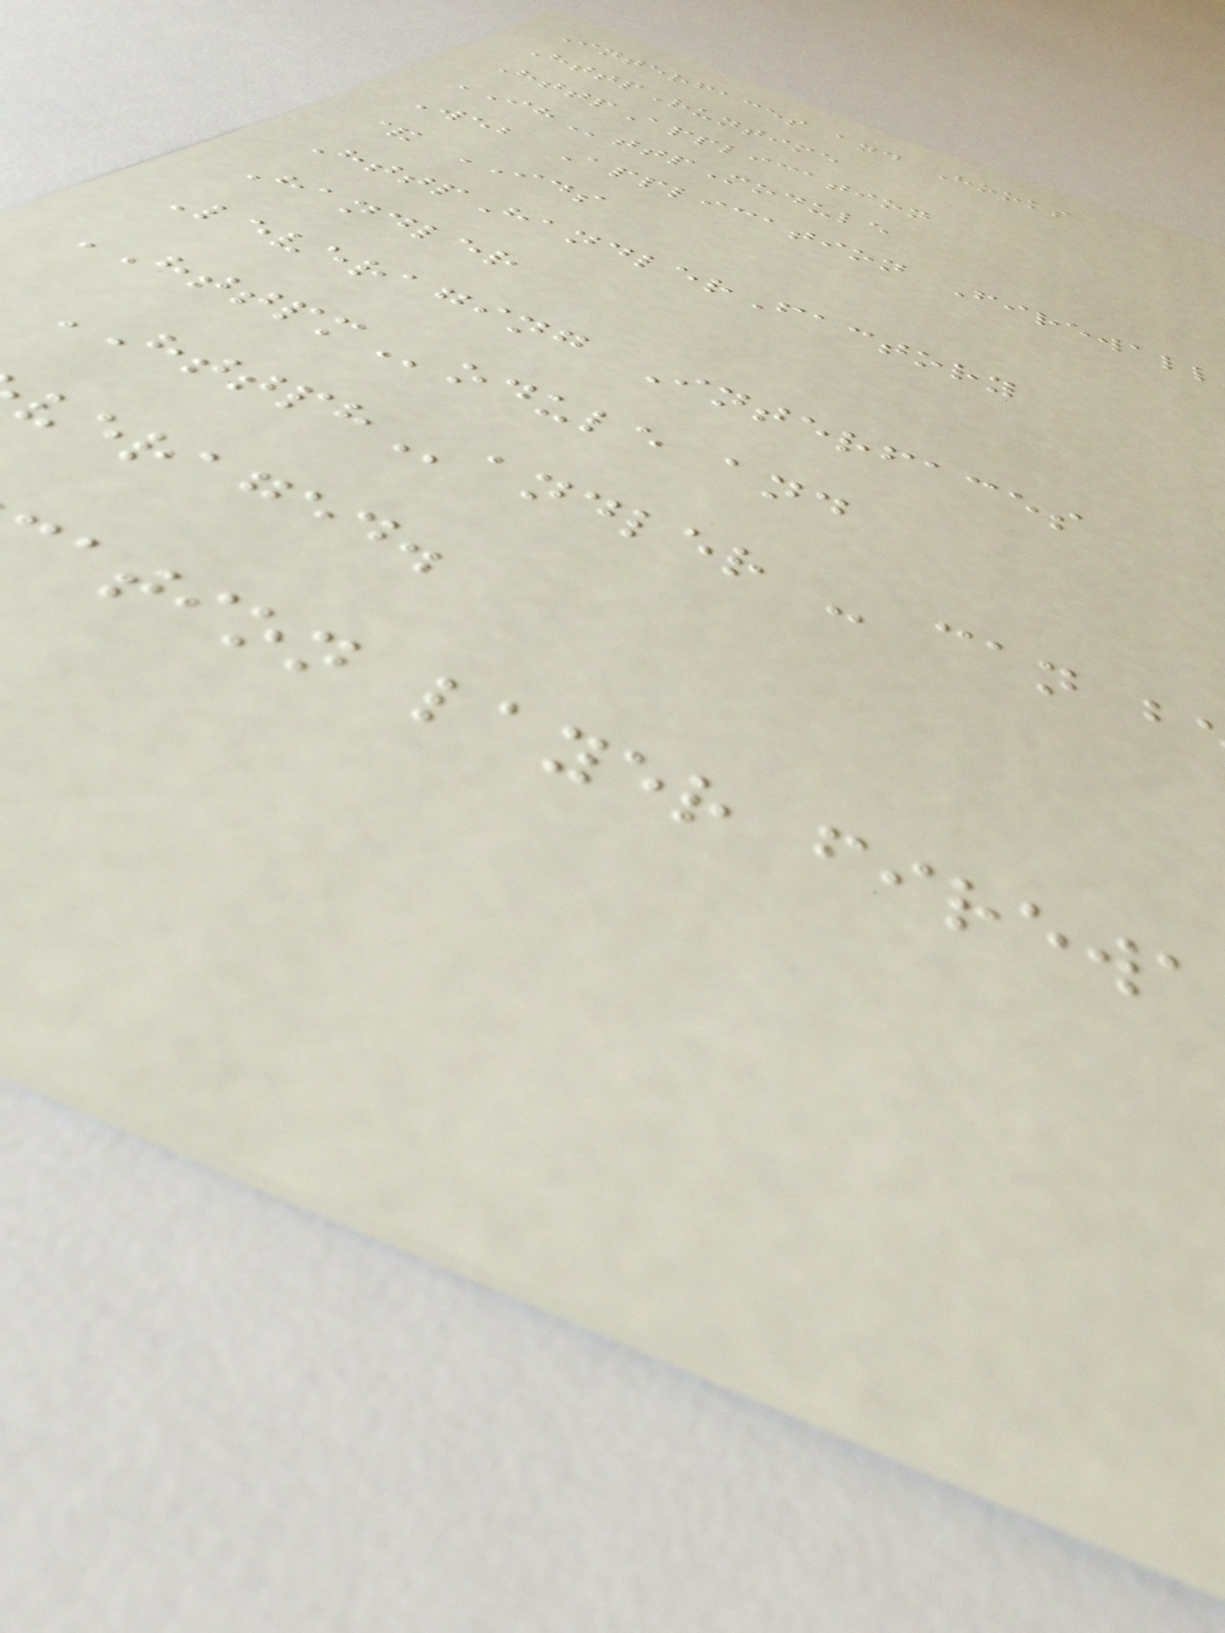Interfaces and Hooks
HttpRuntime
HttpApplication
IHttpModule
Web Application Firewall
& IDS
HttpHandlerFactory
Handler
Leveraging Interfaces
HTTPModule and
HTTPHandler - can b
veraged.
ation layer firewa
